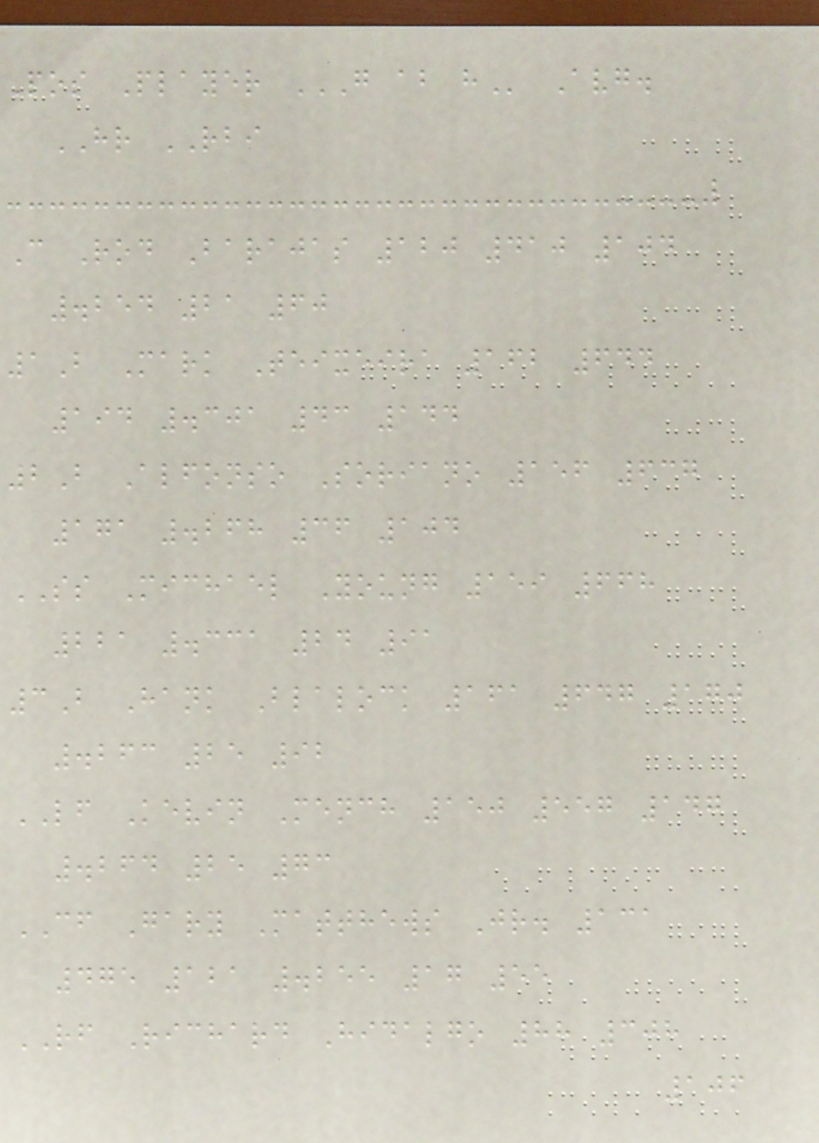Pos Player G AB H Avg.
HR RBI
C Rod Barajas 120 410 104
.254 21 60
1B Mark Teixeira 162 644
194 .301 43 144
2B Alfonso Soriano 156 637
171 .268 36 104
SS Michael Young 159 668
221 .331 24 91
3B Hank Blalock 161 647 170
.263 25 92
LF Kevin Mench 150 557 147
.264 25 73
CF Gary Matthews Jr. 131
475 121 .255 17 55
RF Richard Hidalgo 88 308
106
